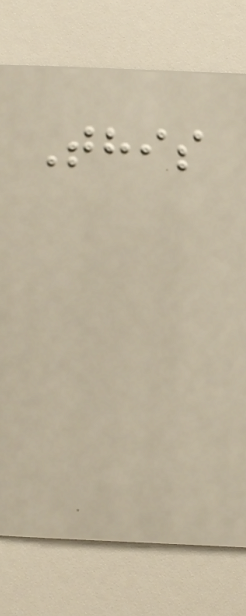This
